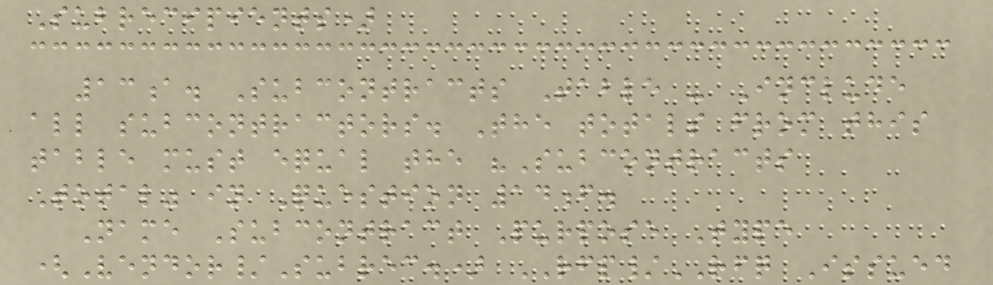Subrecipients)
13a. Subcontracts Table - Include
all subcontractors. The totals from this
table must equal the "Subcontracts
Total" in Question 14f.
Name Subcontract Purpose Type
(Vendor/Subrec.) RFP/RFQ Issued
